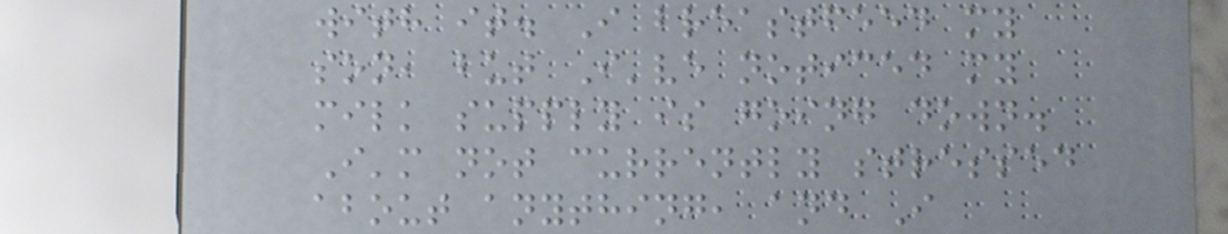with it. I breastfeed my
son, but I've noticed my
milk supply is going down.
I'm not currently stressed
about anything, and I
